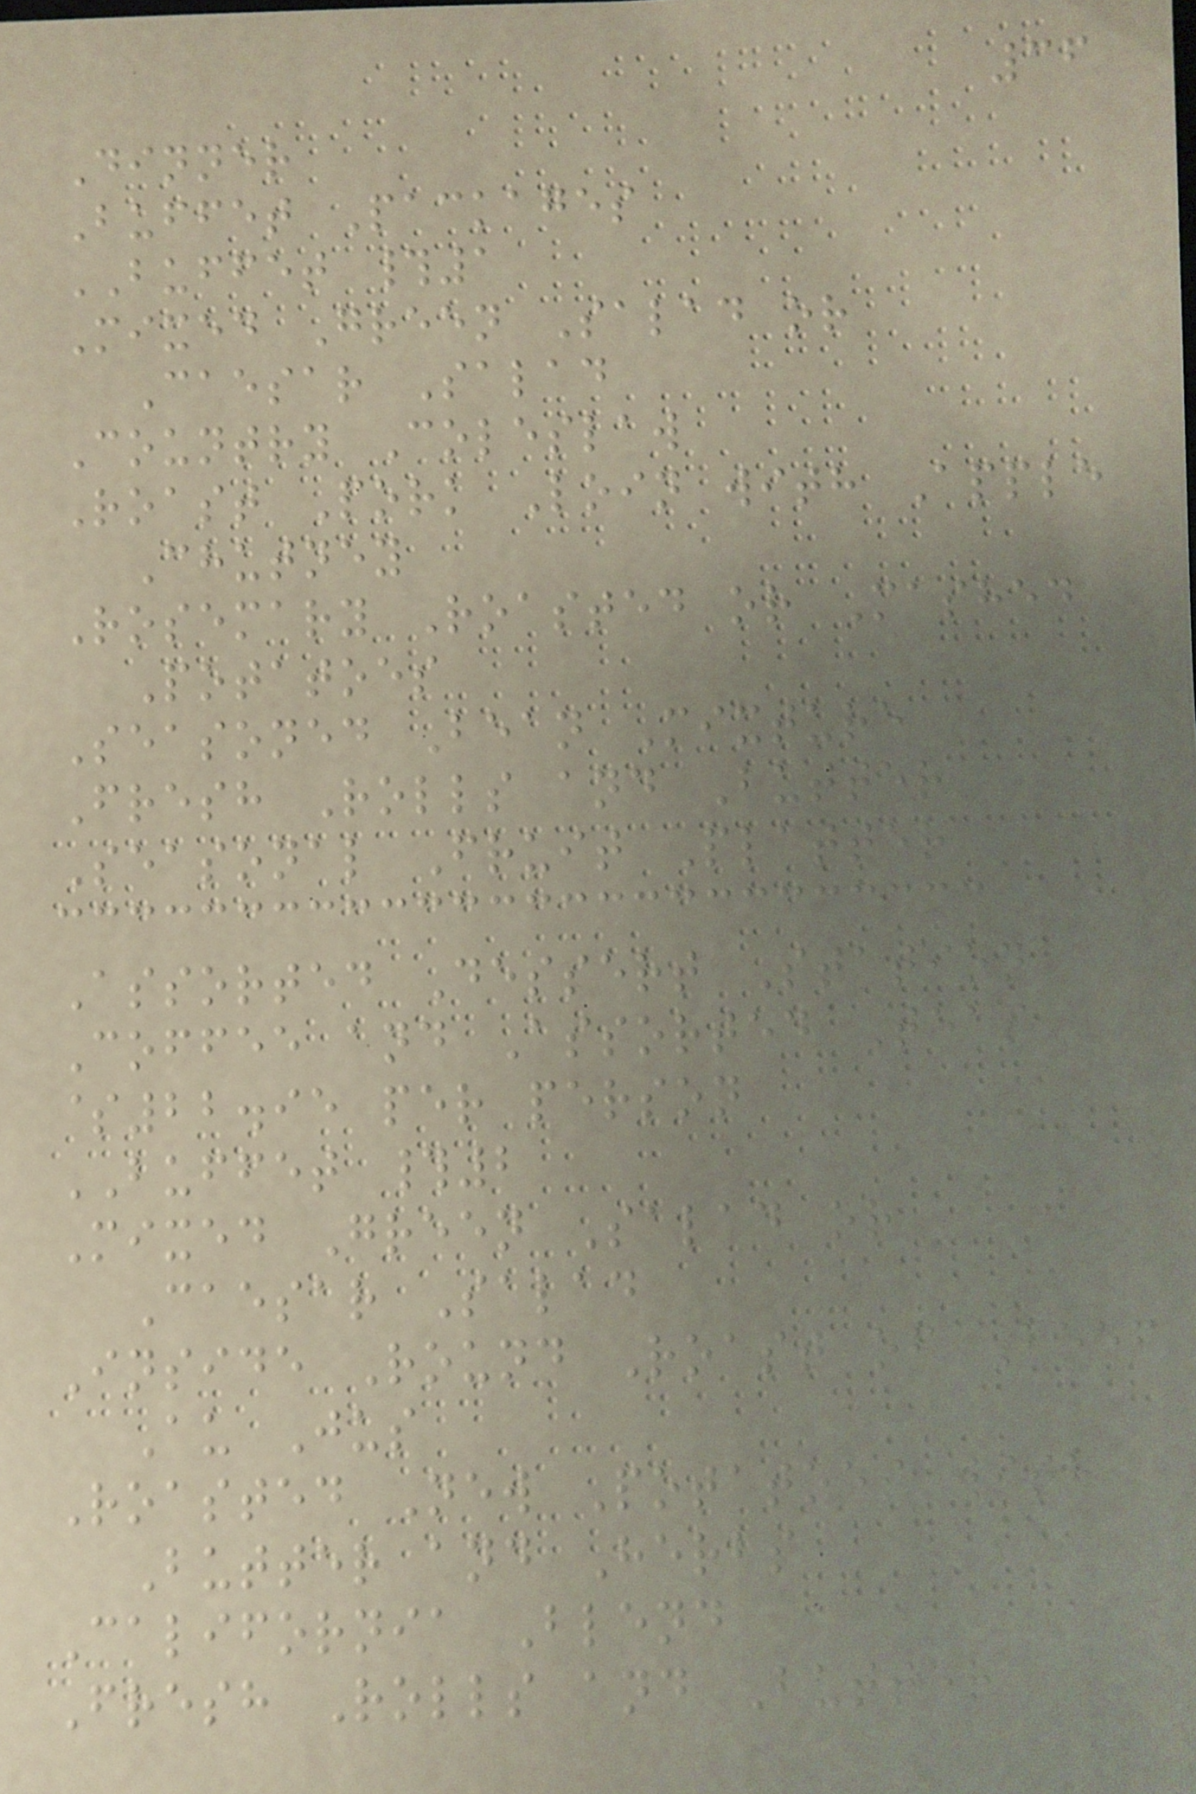36
Dinner
Buffet Packages
BUFFET #1
Mixed Green Salad or
Caesar Salad
Country Coleslaw
Roast Pork Loin with Apple
Chutney
Rosemary Roasted or Mashed
Potatoes
Seasoned Bean Mixture
Fresh Rolls and Butter
Seasonal Fruit Platter
Assorted Dessert Station
Coffee and Assorted Teas
$22.95 per person
BUFFET #2
Mixed Green Salad or
Caesar Salad
Inside Round Roast of Beef
Au Jus
Roasted New Potatoes with
Butter and Herbs
California Blend
Fresh Rolls and Butter
